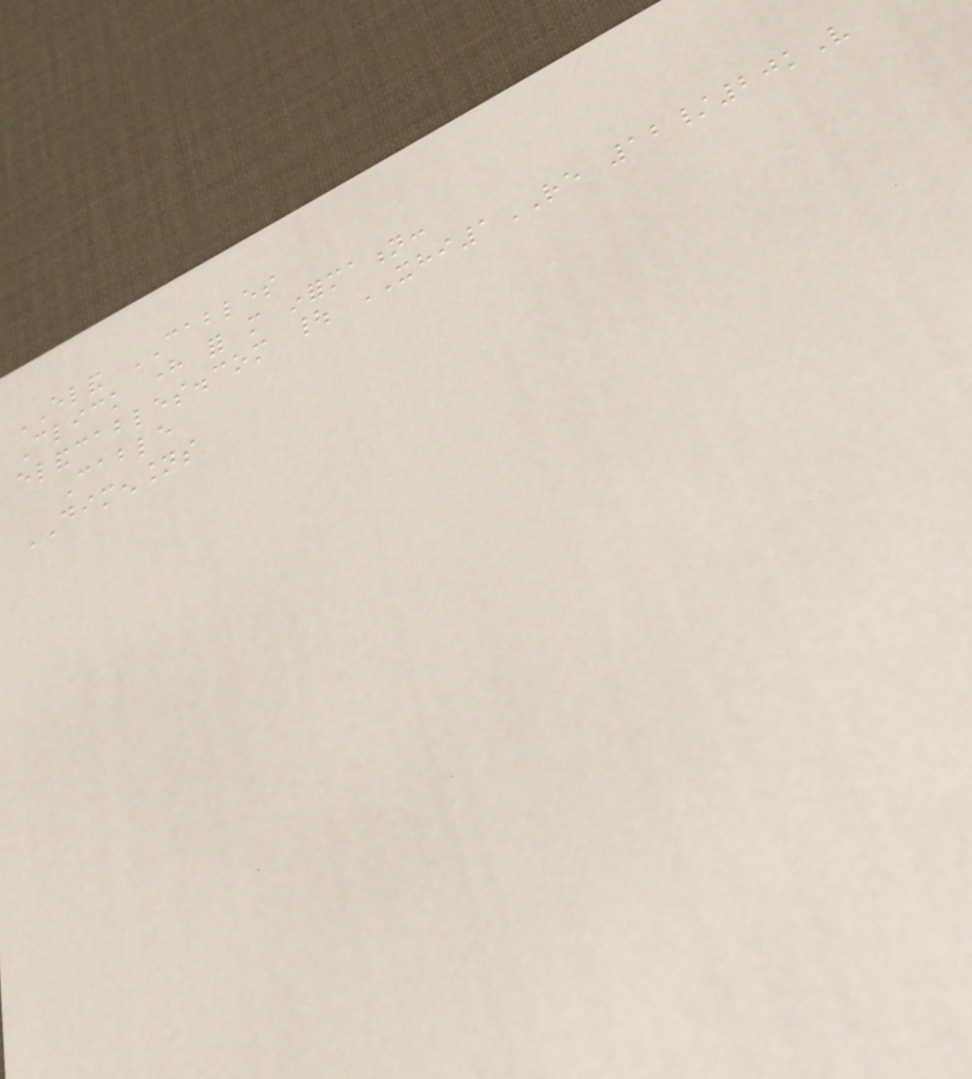ELAND CABLES
Click here for more information:
elandcables.com | XHI1RE 12/20kV
Cable
DIMENSIONS
